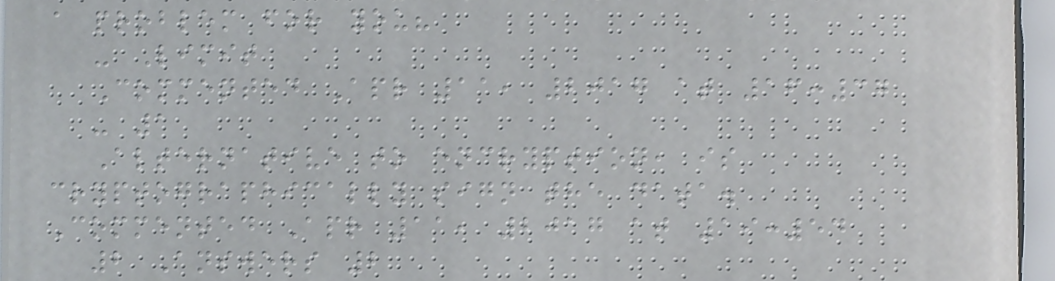a problem for you?
- Limit
Commented Apr 11, 2017 at 16:37
- 1
Alternative to encryption, is
cryptographically sign the data.
Commented Apr 11, 2017 at 19:54
2 Answers 2
